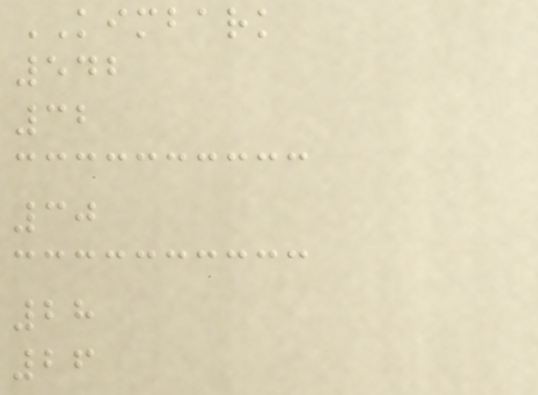KIMBARK
542
32
30
28
26
